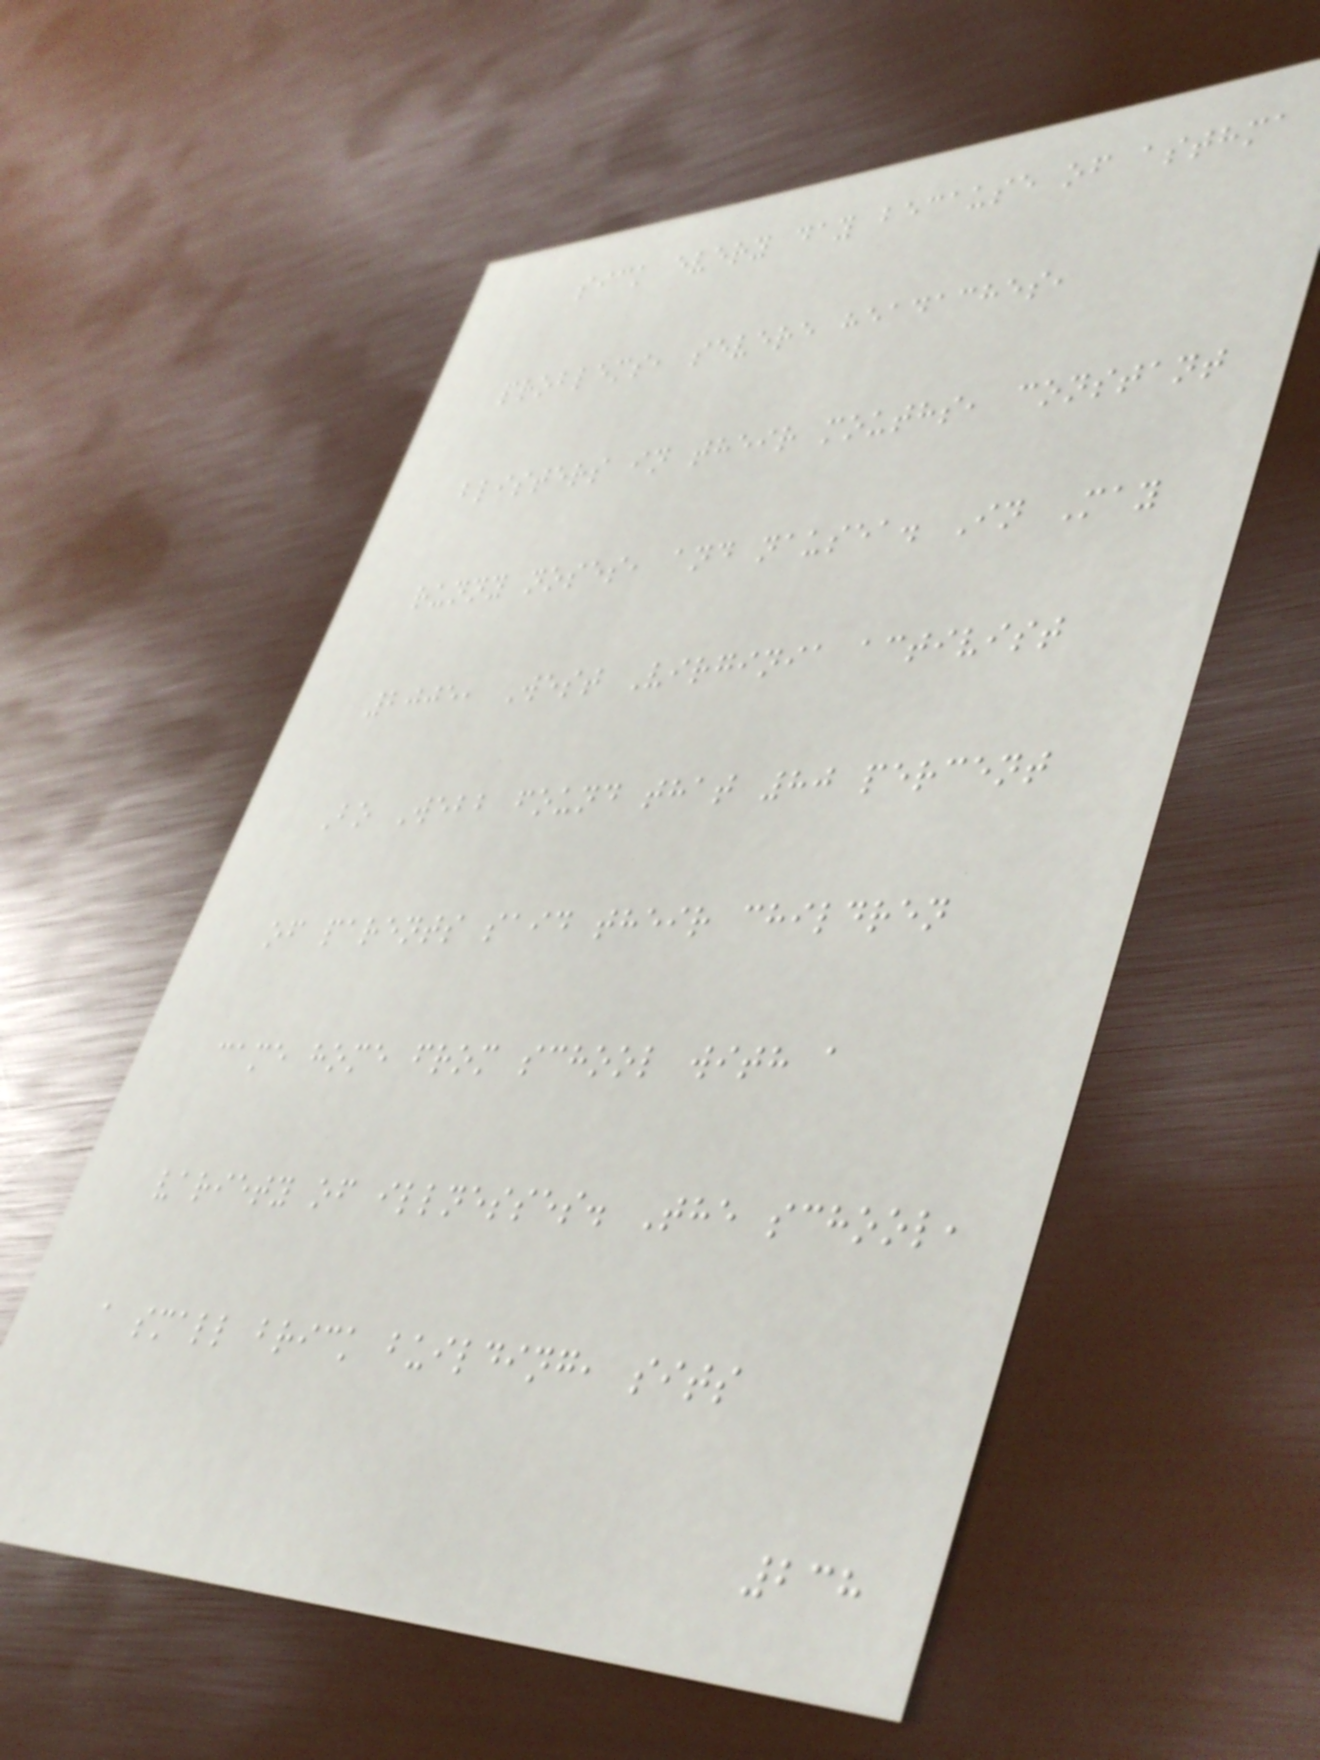sick every day because of asthma
problems, severe headaches,
blisters in their mouths, constant
runny noses, and nausea. In May
2005, West Virginia activist
Bo Webb found that 80 percent
of parents said their children
came home from school with a
variety of illnesses. The school,
a small brick building, sits
238
